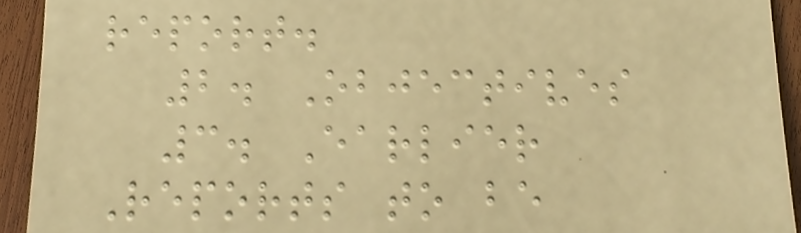report.
2. Objectives
3. Earlier
Reports to be
